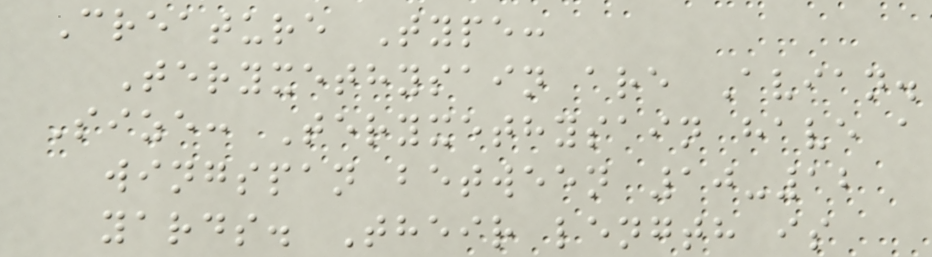Creature Type:
Teryxethysain are Avian.
Size: Teryxethysain have a
wingspan between 10-12
yards. Their length is
